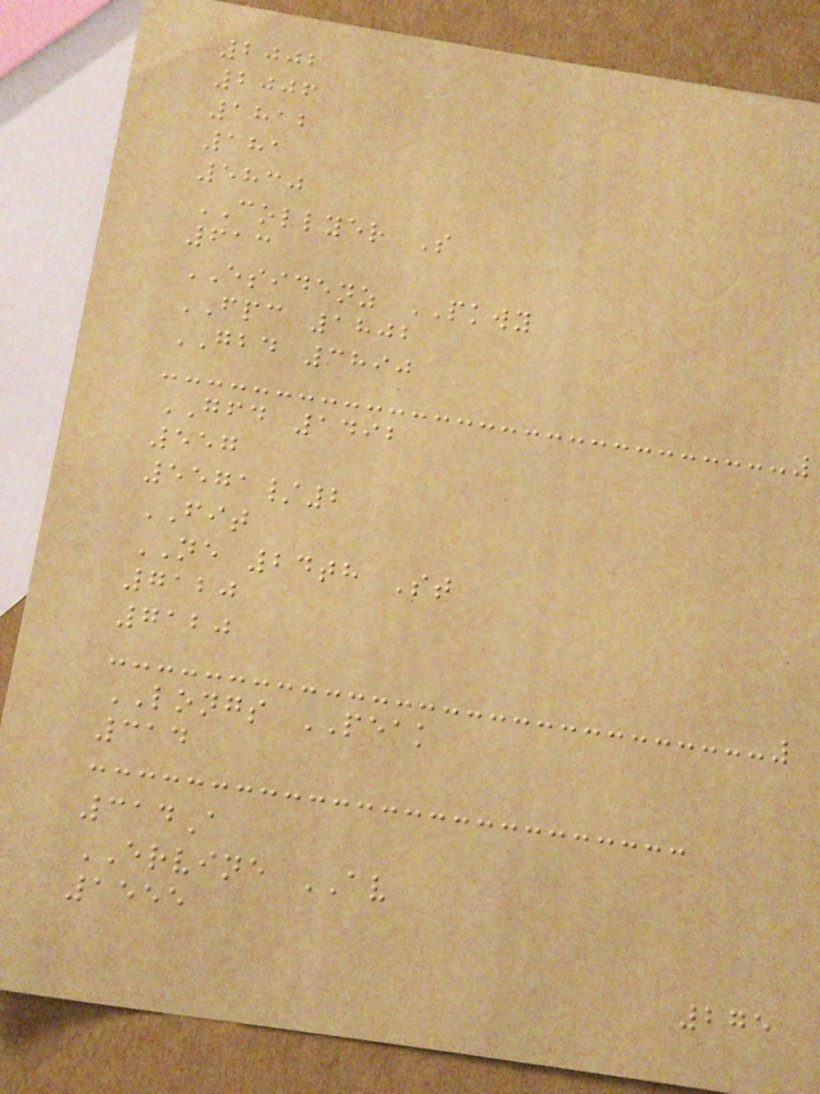2002
2006
1812
181
5830
COLLYER S
613
ESIDENZ PKWY
FPC 1802
GBD 3890
GFD 1492
557
5571/2
FIT
NE 24th St
7120
7120
LONGS PEAK
314
314A
ERVINE AV
1555
275
